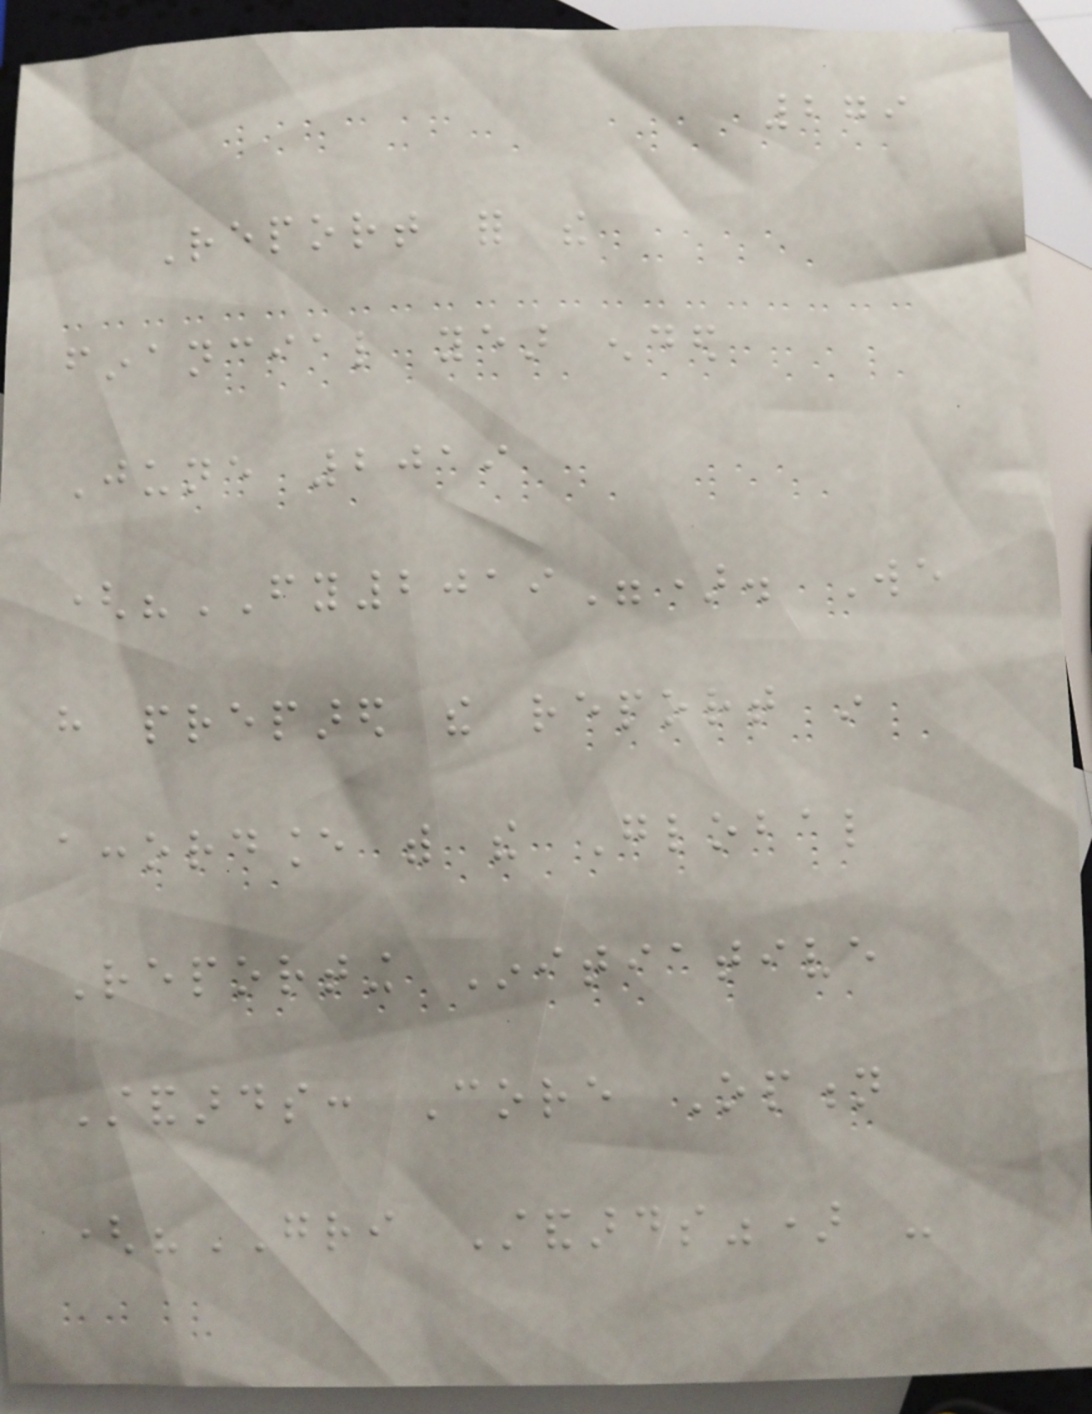279
Report for the
financial year ended
June 2019
("FY2019"). We
have prepared the report in
accordance with the Global
Reporting Initiative
Standards: Core Option
("GRI Standards") -
